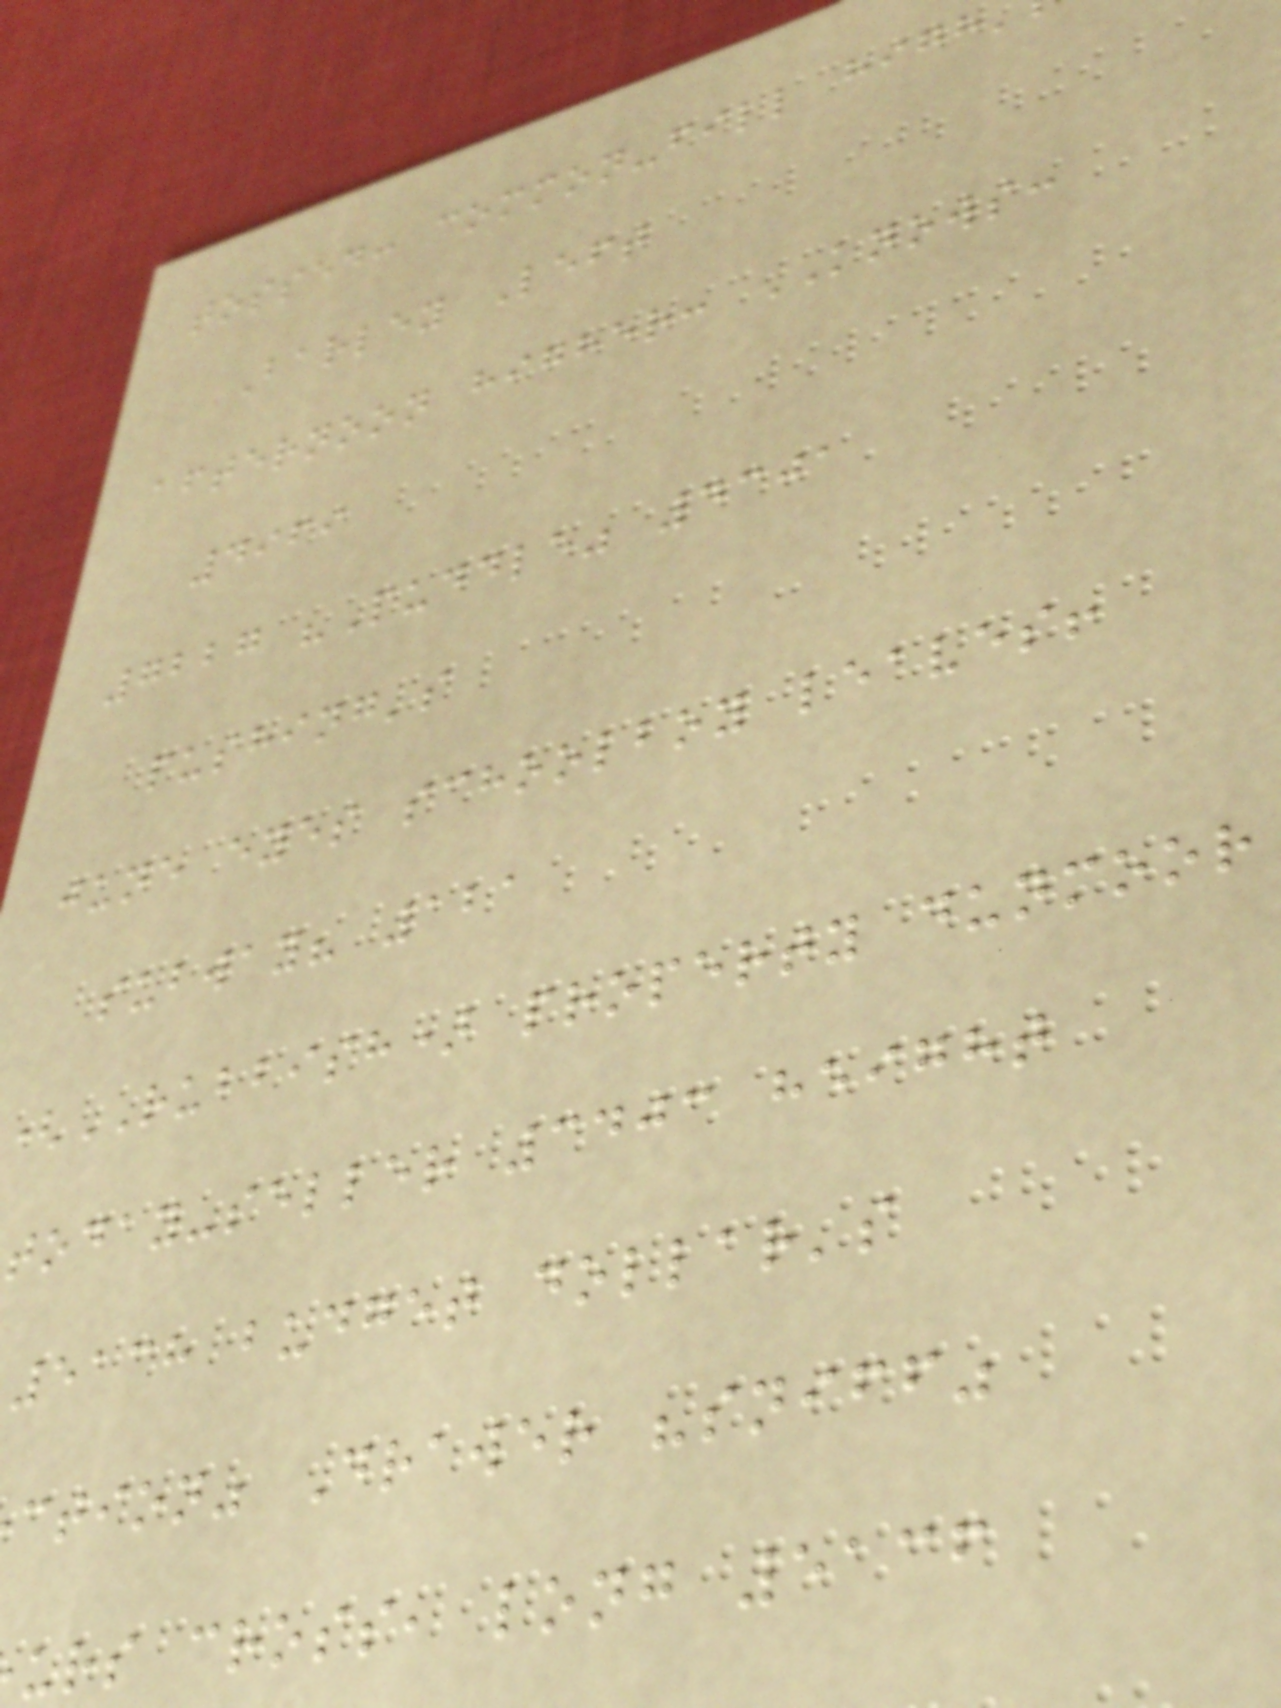tossed: common-fill high
Barley Left
afternoon higher: KNOWS:
4969
7227 "Puddle" 4301
pushing's
june eyes schoolboy leaves!
subway? 121
(RUBBISH) property dunmoor
today-seller 3403 height
5138 budget dollar's
ction" Drawer "sniff"
urs cross, long 5136
